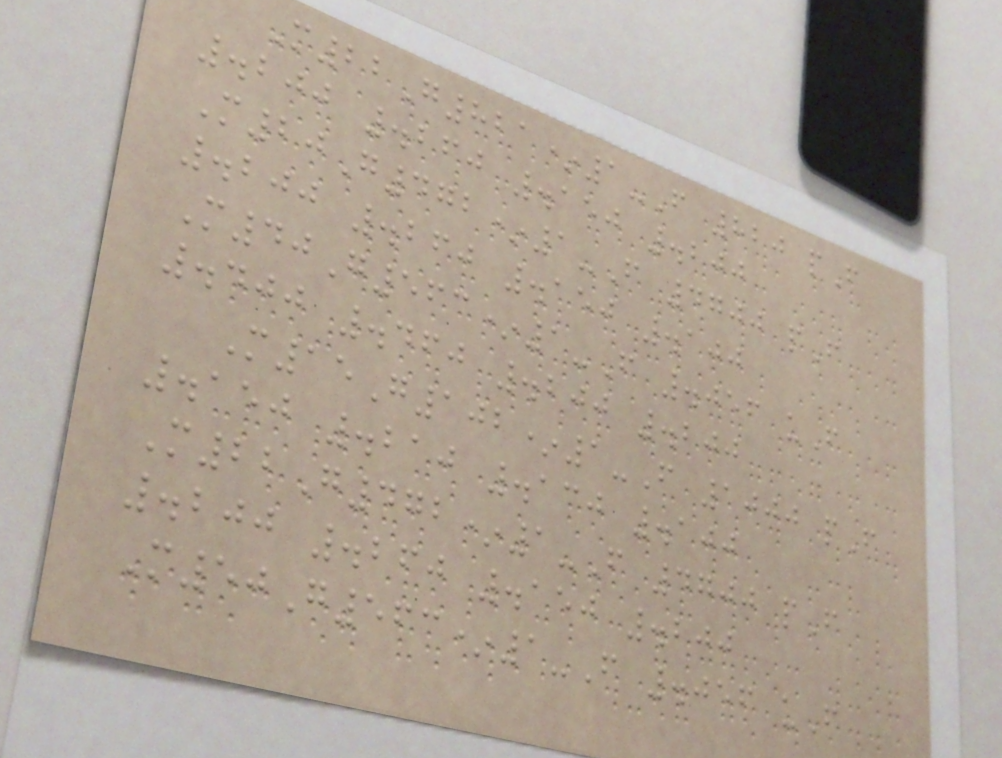M22G821*1-F 820 pF
.200 .260 .150 .200
M20G472*1-F 4700 pF
.200 .260 .150 .100
M40G563*1-F .056 uF
.400 .460 .200 .200
M15G102*1-F 1000 pF
.150 .210 .130 .100
M22G472*1-F 4700 pF
.200 .260 .150 .200
M50G563*1-F .056 uF
